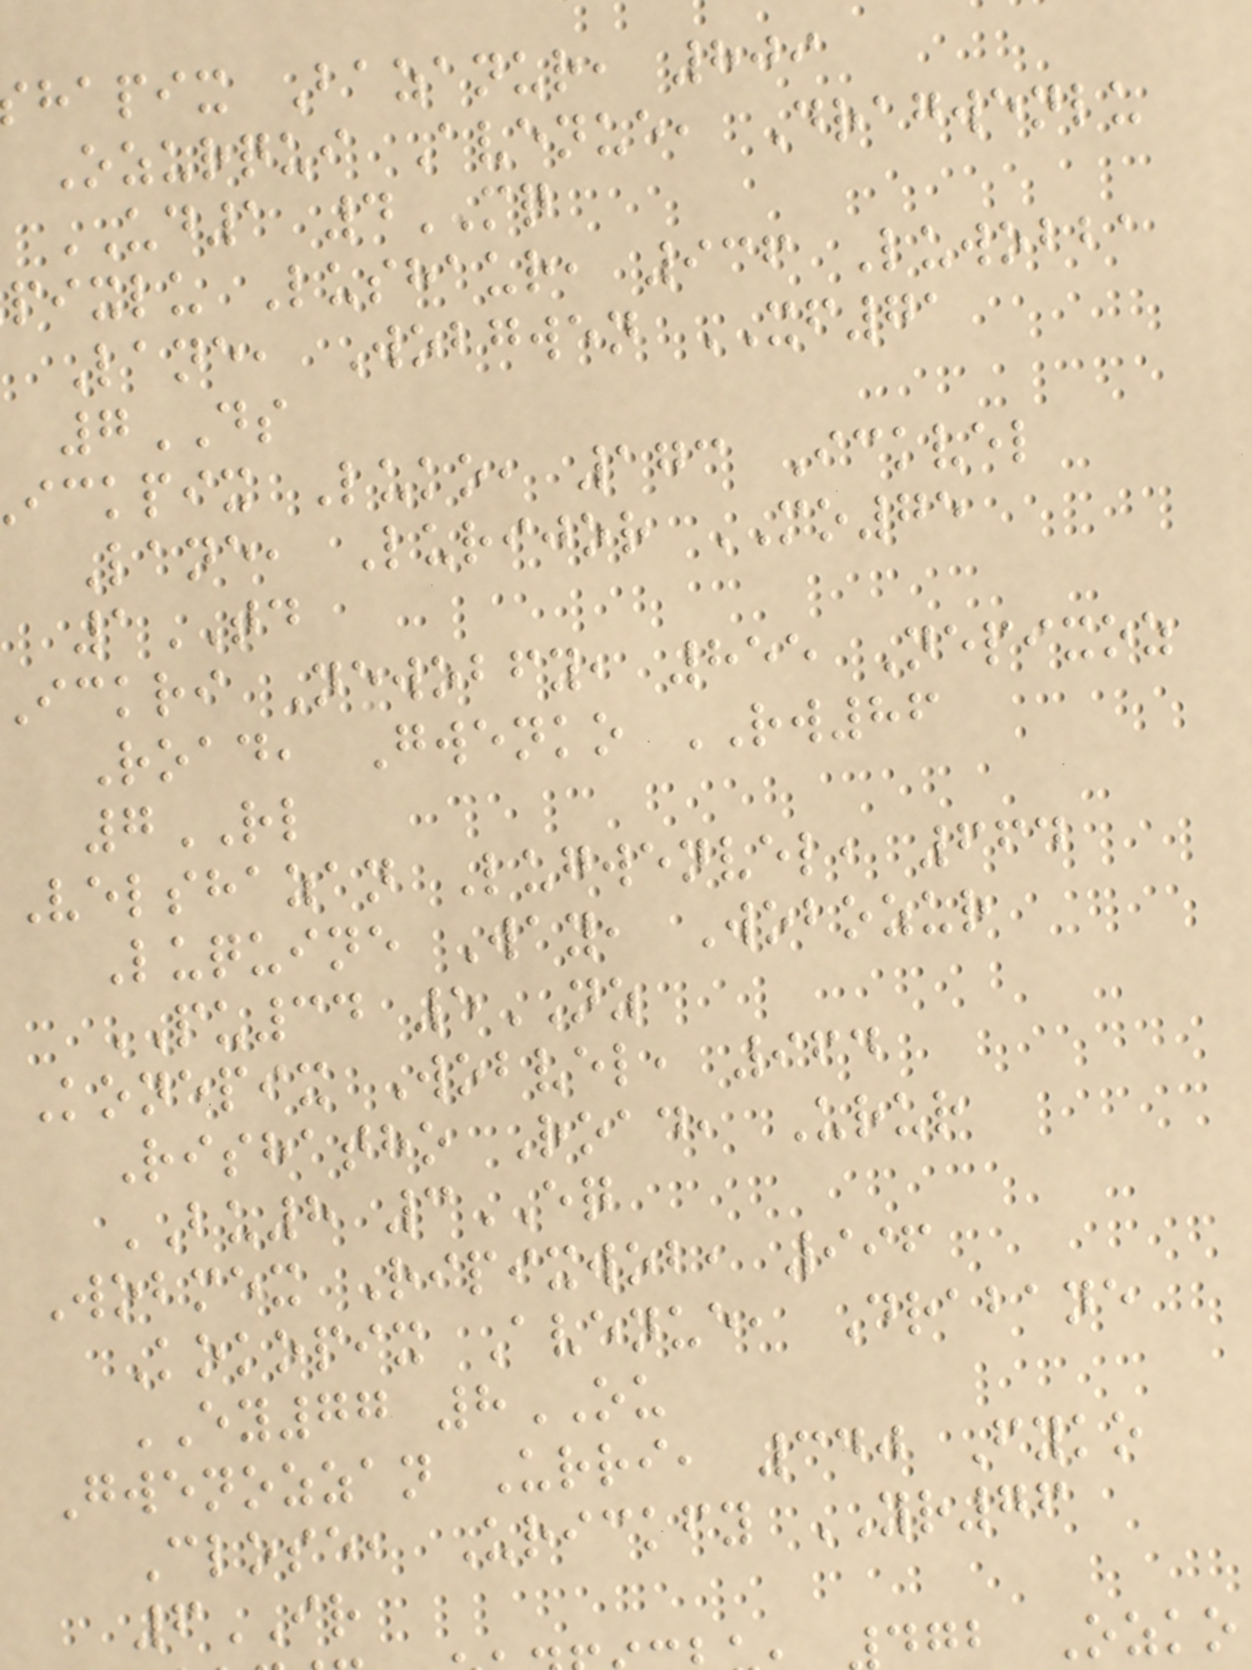hapix Bazanur, 809
Ozurqui Avenue, Dragwenlu
UD1 4MQ
pixlu Lushaur, 936 Luwobba
Lane, Wobgwen XF71
7DS
ickpix Luko, 173 Ickvel
Lane, Lurijor MO75
1TD
ickri Newobfy, 855 Nepixoz
Road, Gwenko RW86
7RL
Velshazan Lugwenvel, 664
Luquine Way, Wobozur
PU34 5NZ
Konepix Wobvel, 964
Rishatho Road, Urur
BU8 3EQ
Wobmex Ripixwob, 996
Kokopix Avenue, Drabane
EY77 8OU
Gwenozzan Urri, 340 Fyko
Close, Urickfy YR76
6IR
gb Ozko
